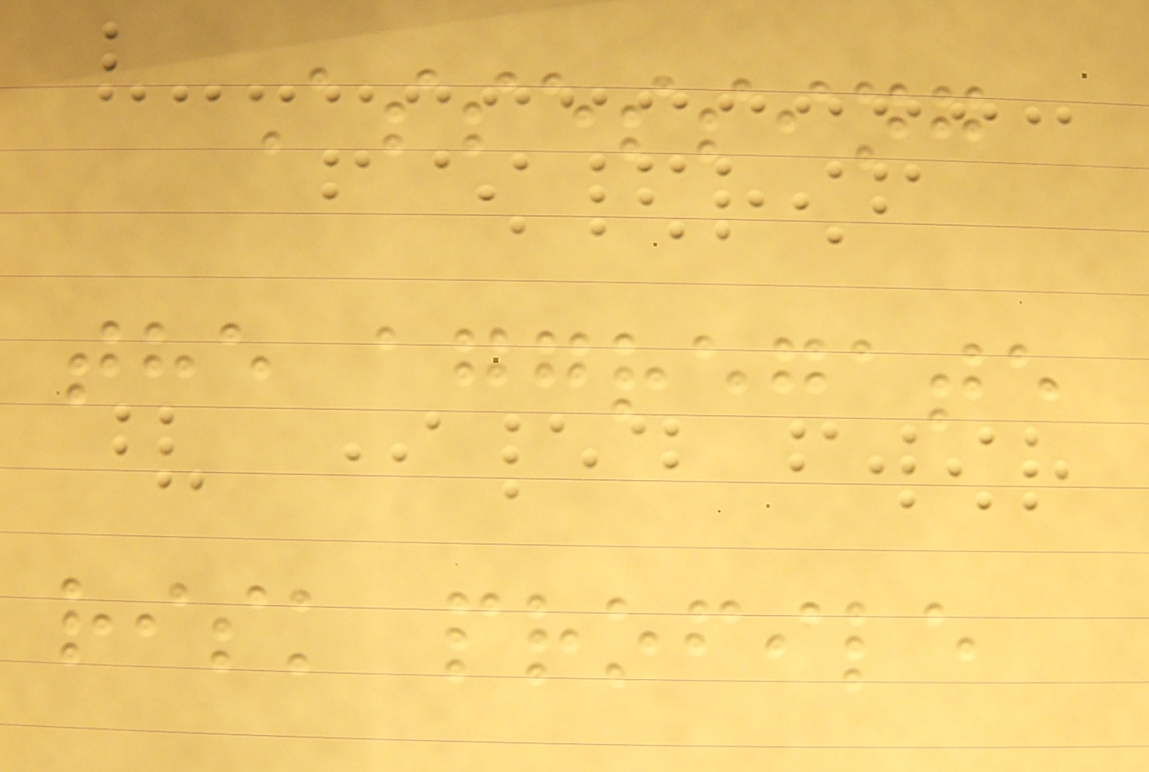Assessing
the aggregate
risk profile
